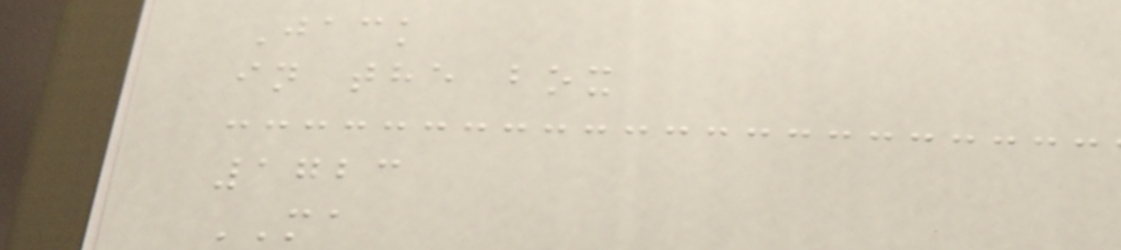Jack
in the box
1723
MA
